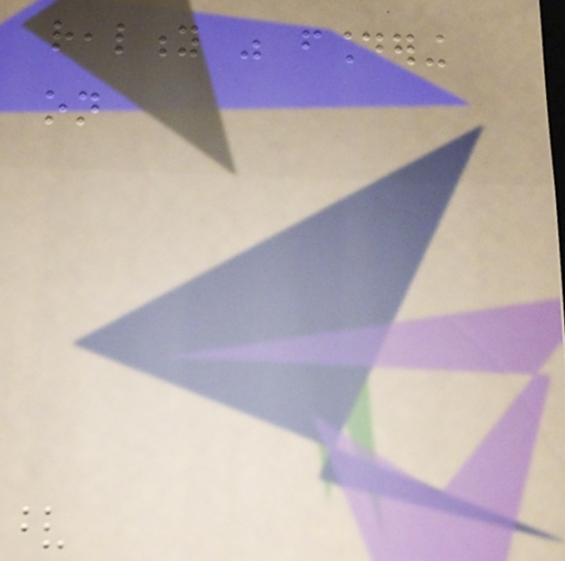reality was foundering
on
